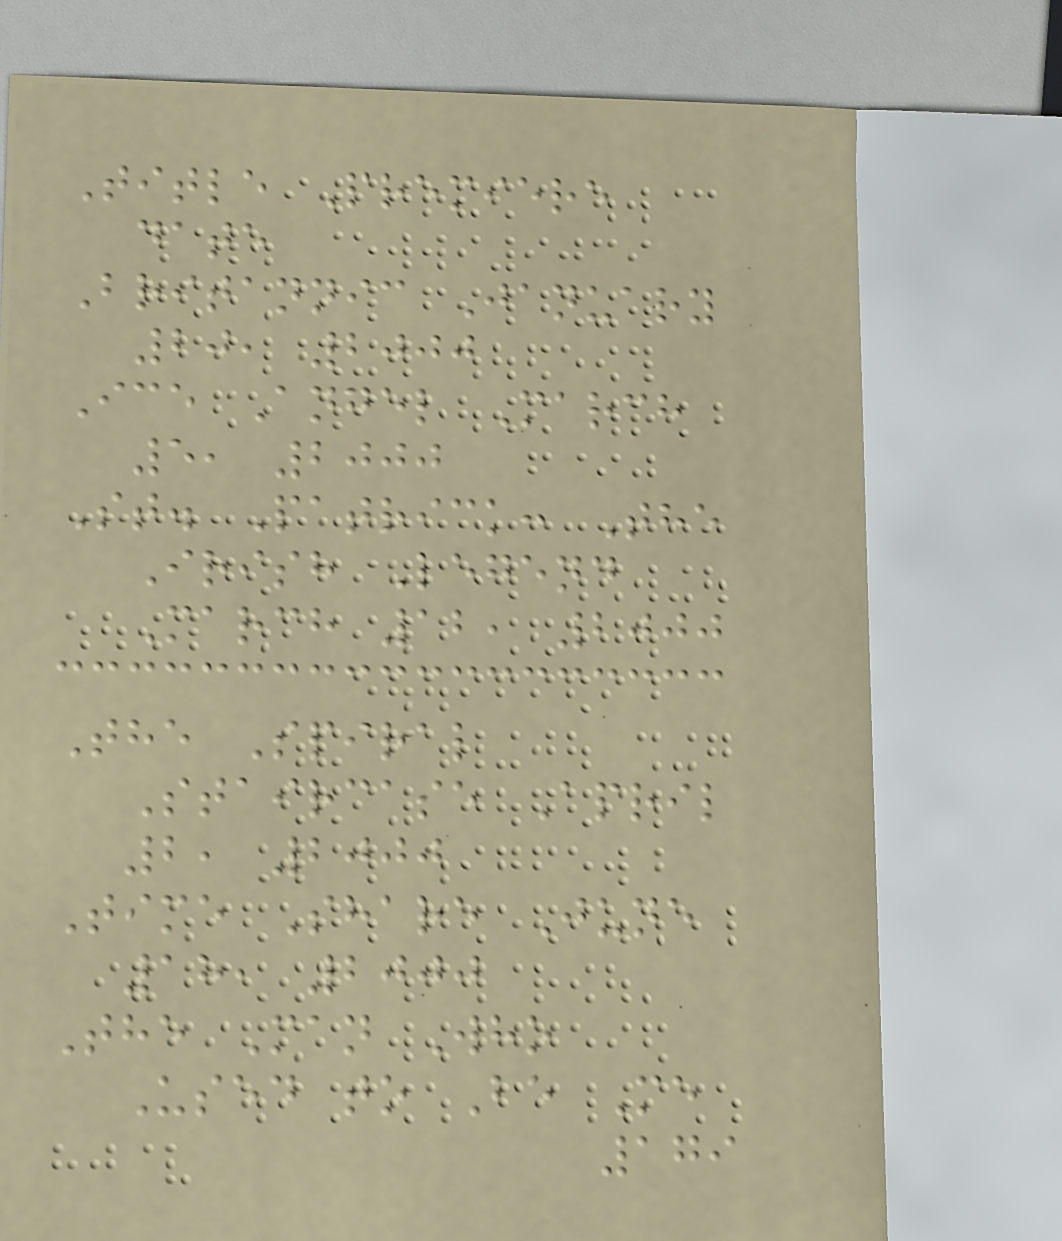Title Premiere
date
Britannic January
20, 2000
Ice Angel March
5, 2000
St. Patrick: The
Irish Legend
March 12, 2000
The Spiral
Staircase April
2, 2000
Time Share June
18, 2000
The Man Who
Used to Be Me
179
